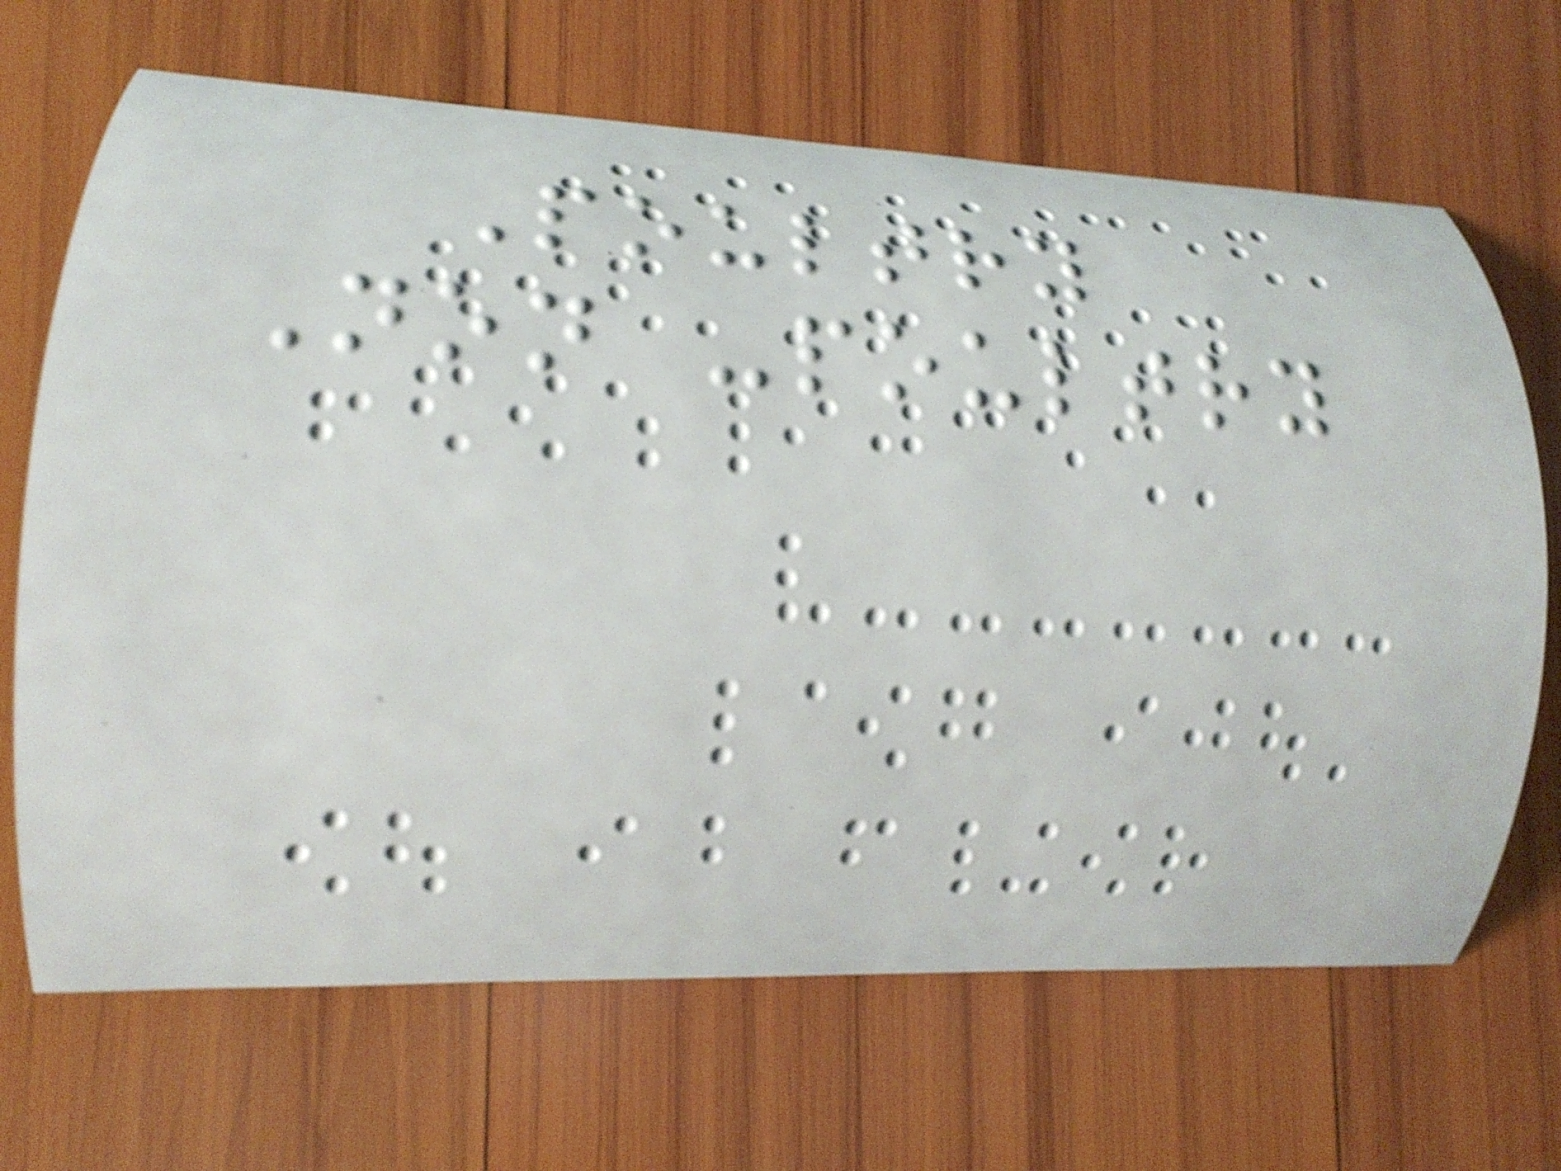Poultry
Non -poultry
